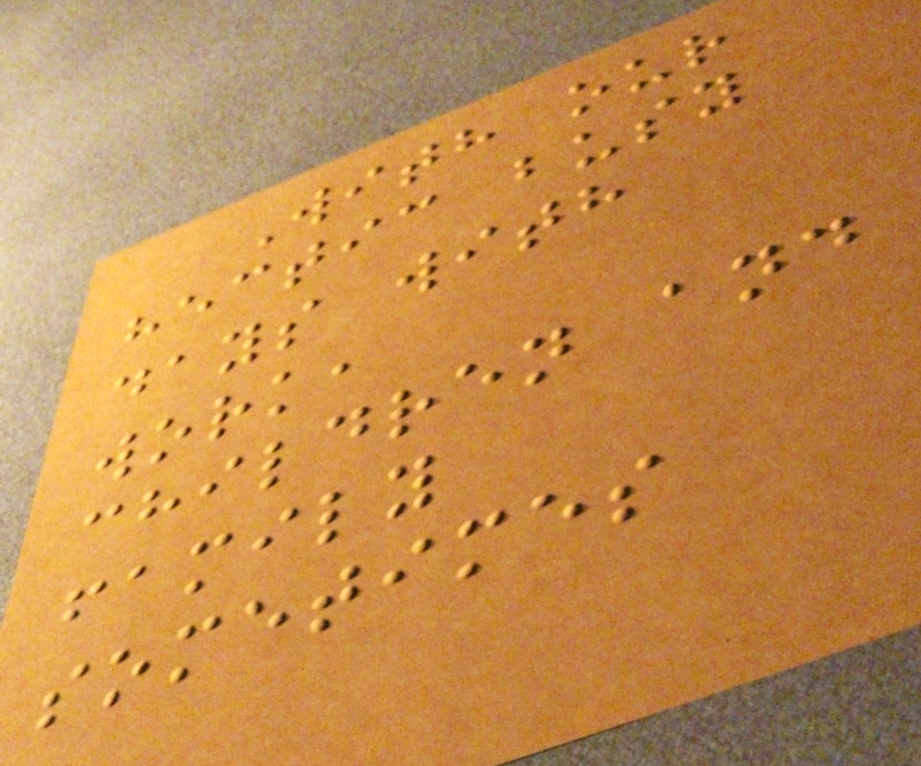With our
hectic busy
days with
work,
children and
family
sometimes
